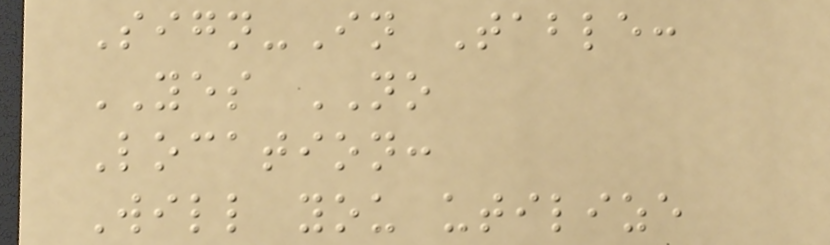Sign-In Table:
YES NO
Location:
Will you utilize
